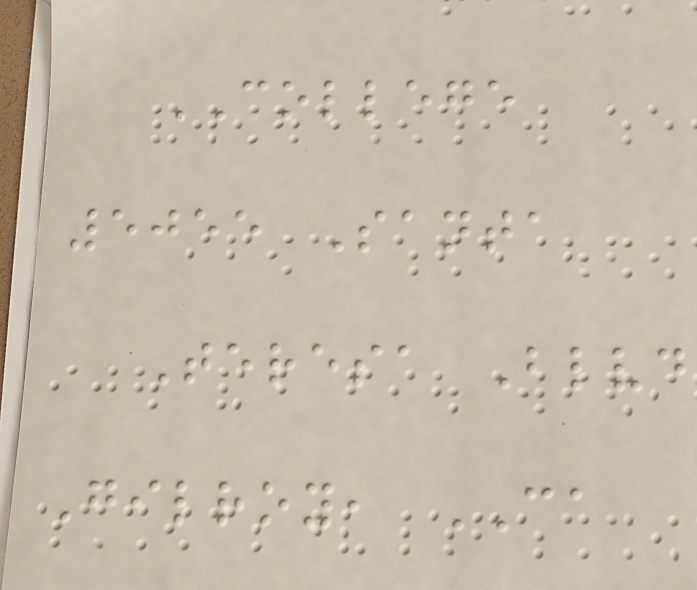COLLEGE
5055 Santa
Teresa Blvd
Gilroy, CA
